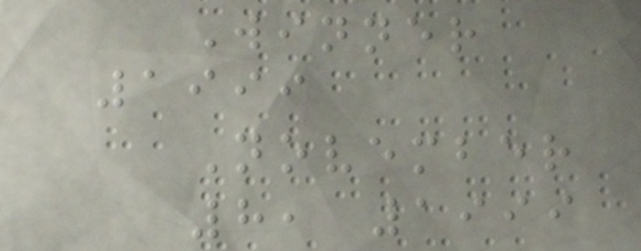Winner
1999
November
8, 1999
